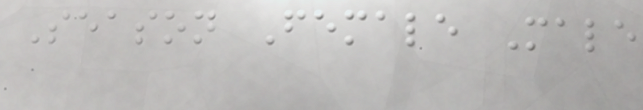Season Female Male
